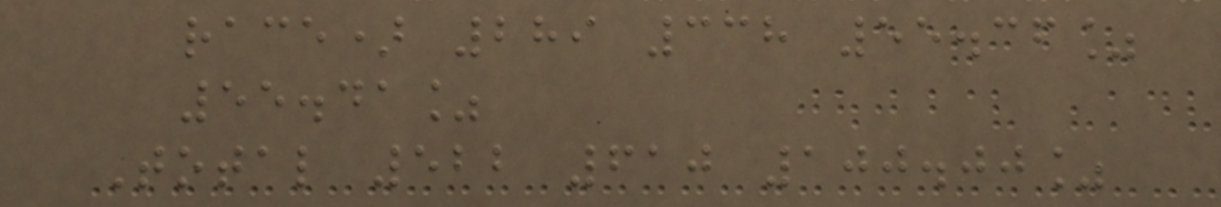race) 289 338 55.36%
55.41%
Total 522 610 100.00%
